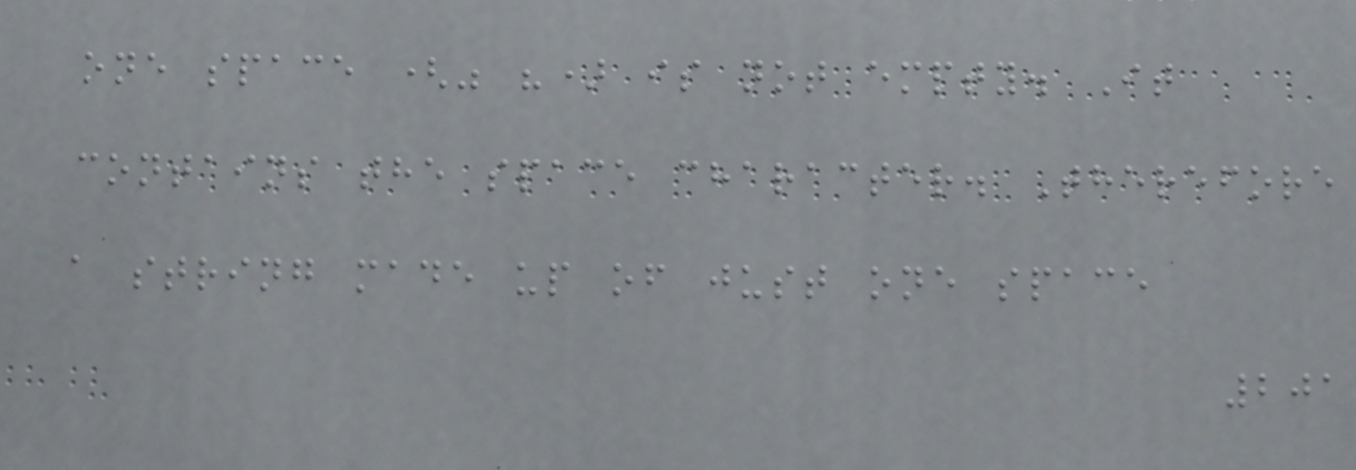one space (" ") is not empty. It
contains the space character. Therefore
a string made up of just one space
201
